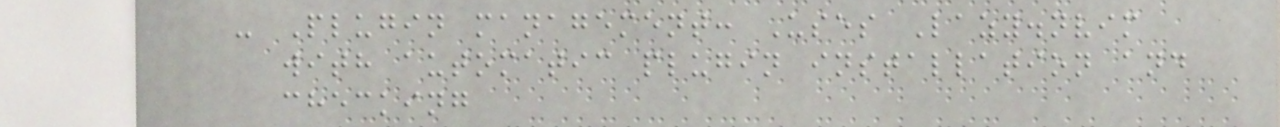- Plugin management: Uses Lazy.nvim
with automatic plugin installation and
checking
